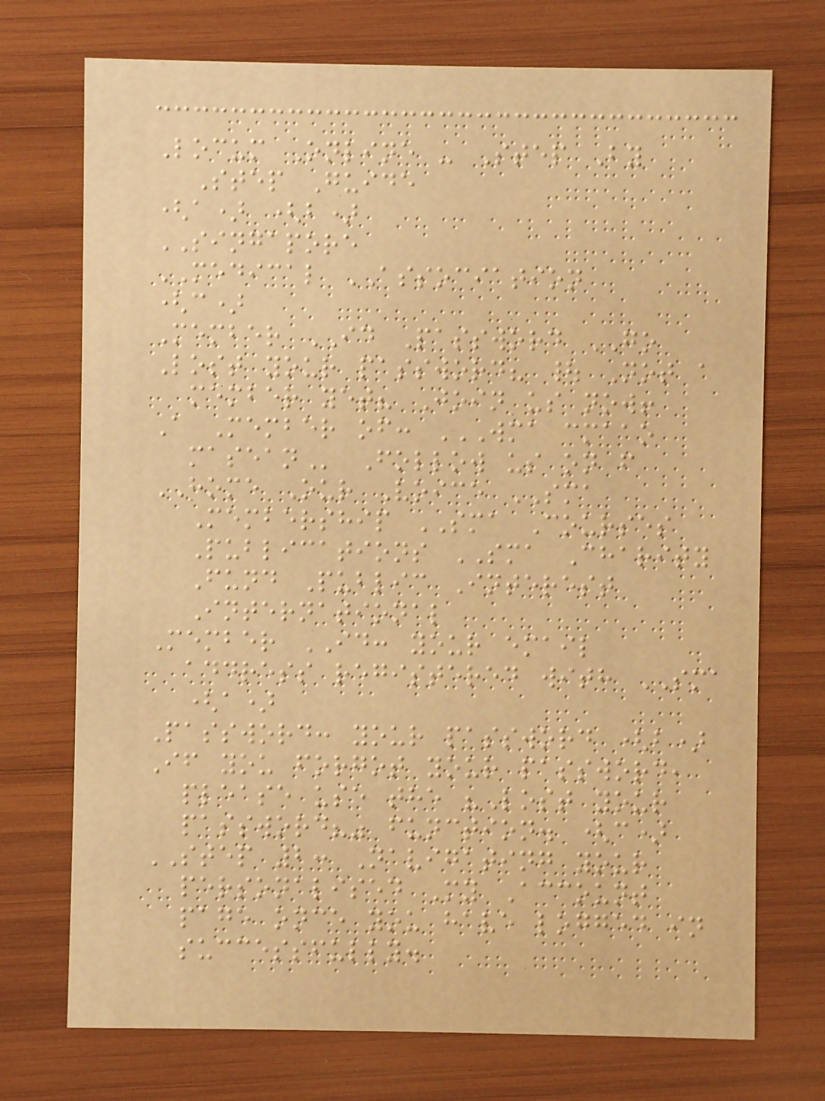Locum Online - Step By
Step Guide
(a) (b)
SINGAPORE
MEDICAL ASSOCIATION
(c)
Member ID Password GO
Lost your password? | Not a
member yet? Join us now!
A Member of: WMA CMAAO
MASEAN Follow us on f
HOME Our Voice SMA
Membership SMA Courses
Publications SMA Charity
Fund Public Interest
International
Member ID: your email
address registered with SMA
(a)
Password: your password (b)
If you forgot your password,
please use the "Lost your
password?" function. (c)
STEP 2: Navigating your
personalised My Account
page once you have logged in
successfully.
